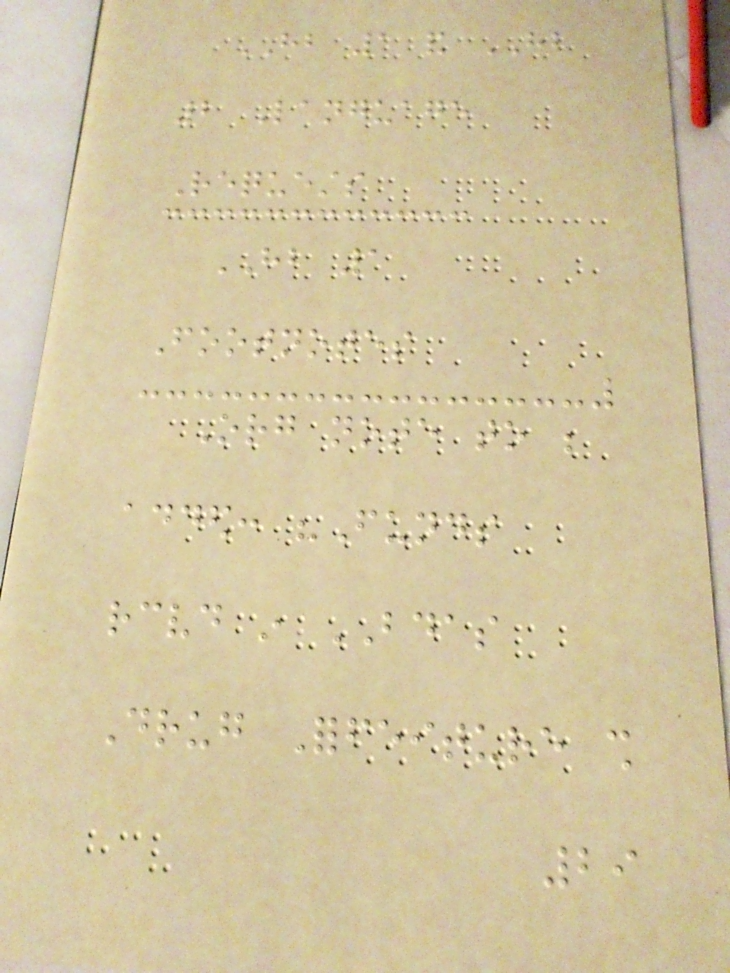HB 1 and HB
2 Language
Requests
HB 1
Footnotes
Org note to be
added: "Funds
received in BDAS
Drug Forfeiture shall
29
